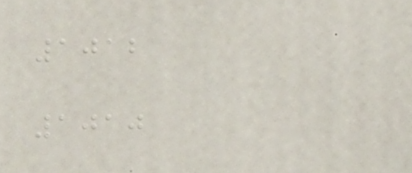1012
1010
